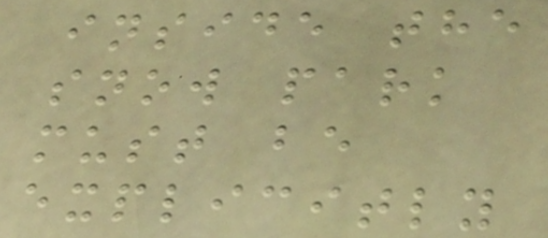inside the
snow park
must be
explicitly
